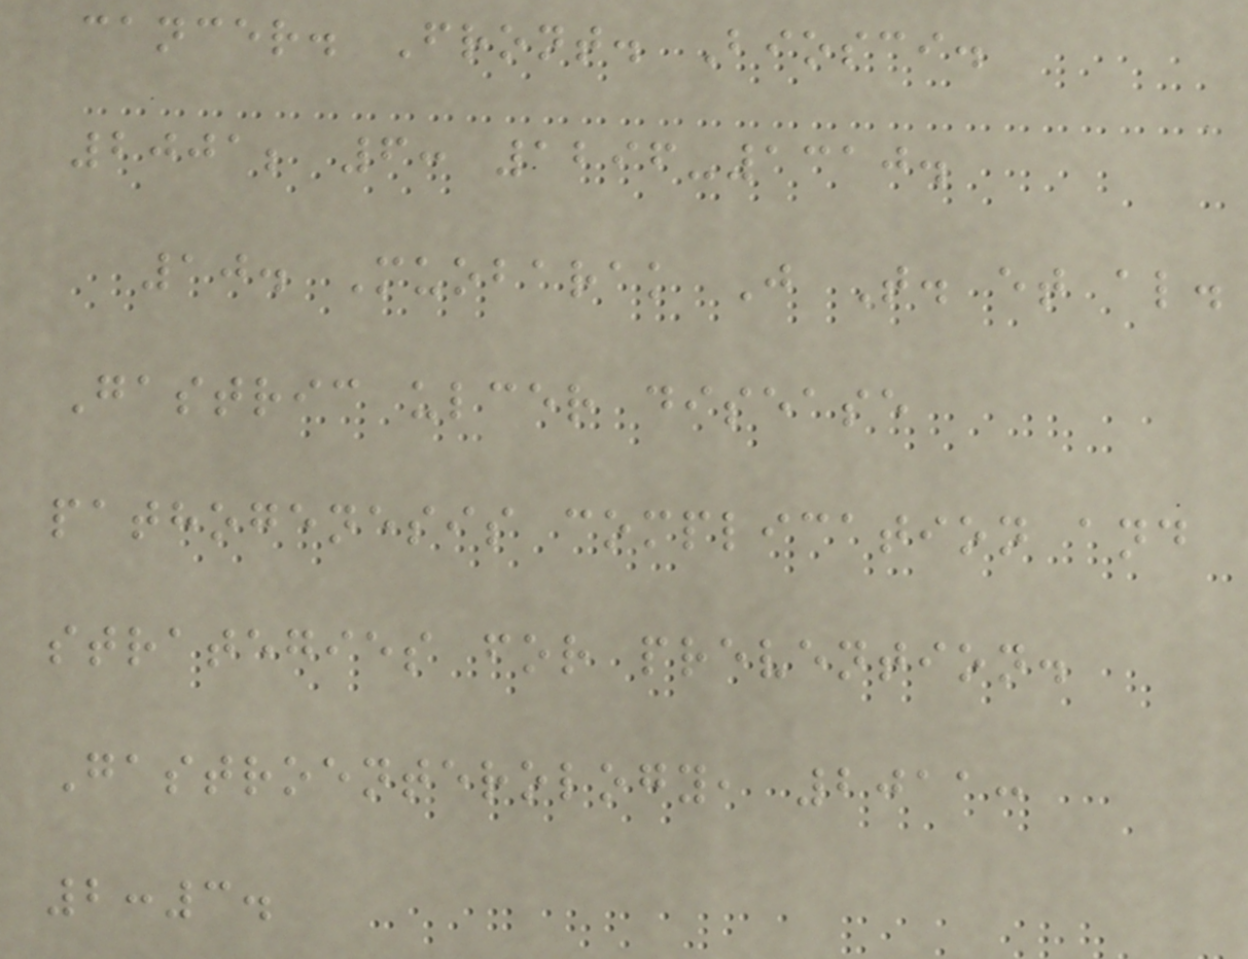cancer. Front. Biosci.
2001; 6: 1296-1310.
10. Muobarak J T. et al.
Gastric ulcer disease
pathogenesis complication and
strategies for prevention.
Gastroenterology, 2011:
2:3.
